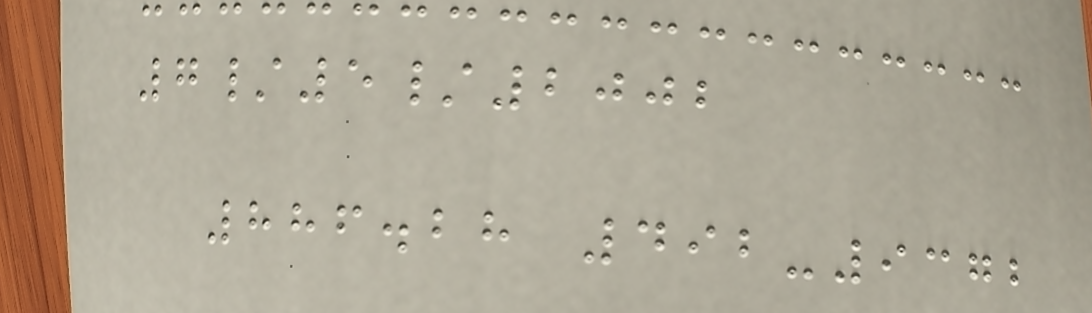7/5/2002
886.28 492-9372
